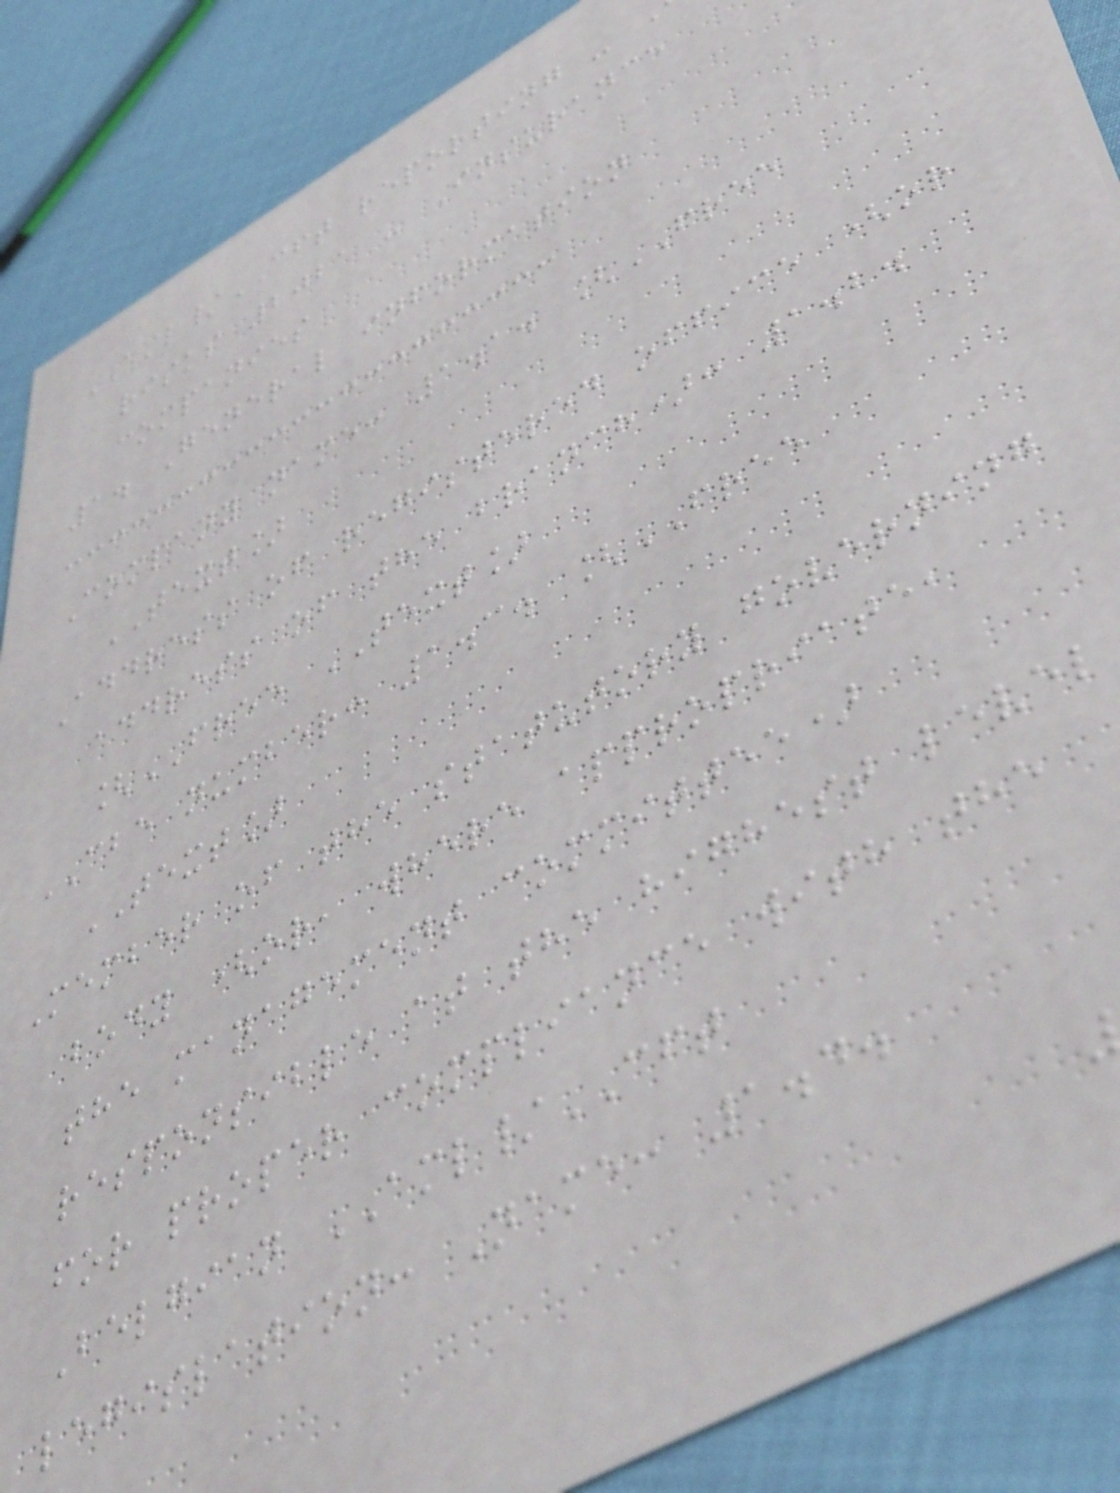AML/CFT reporting -
risks 2021 - Insurance
companies
1. General information
Company name: 1.1. [FREE
TEXT]
Address of registered office (or
address of the branch): 1.2.
[FREE TEXT]
CBE number: 1.3. [FREE
TEXT]
Member of the statutory governing
body (or, where appropriate,
the management committee)
responsible at the highest level
for proper compliance with the
Belgian AML/CFT
legislation: Name: 1.4.
